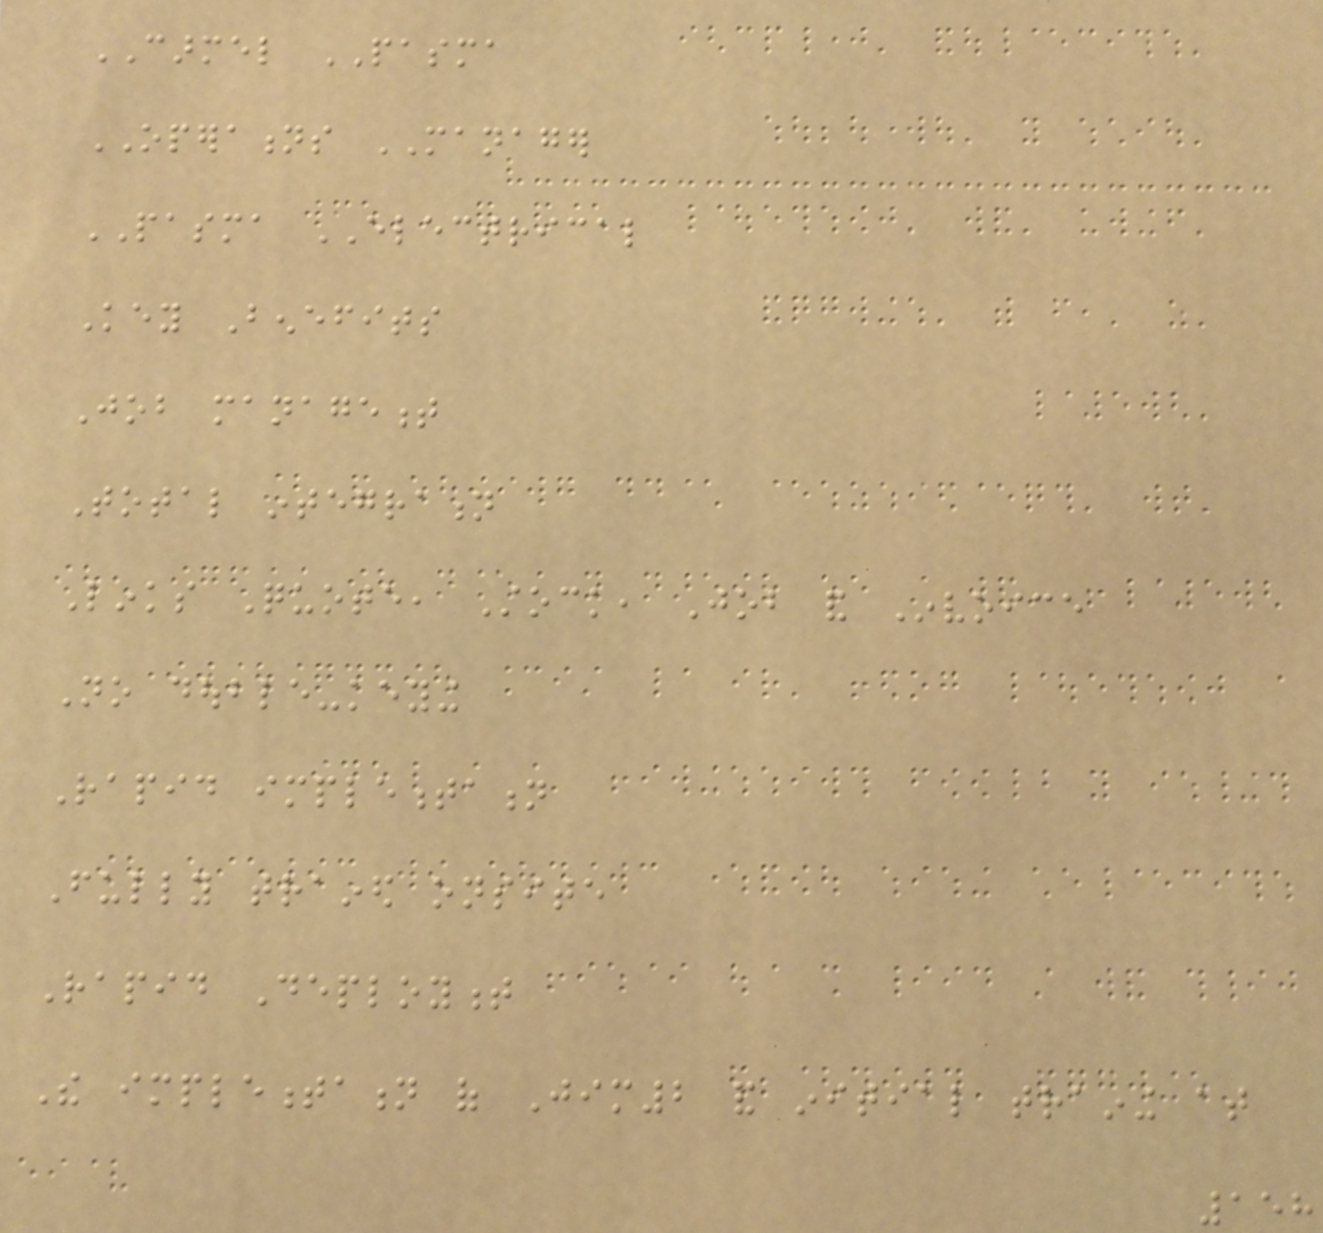CARMEL PASMA
OPERATIONS MANAGER
PASMA ELECTRICAL
Key Benefits
Job management
Total integration
Links Quote, Stock, Job and Invoice
No double-keying
Rapid implementation
Fully trained onsite
Rapid Deployment
The implementation of Jim2 and initial training at
158
